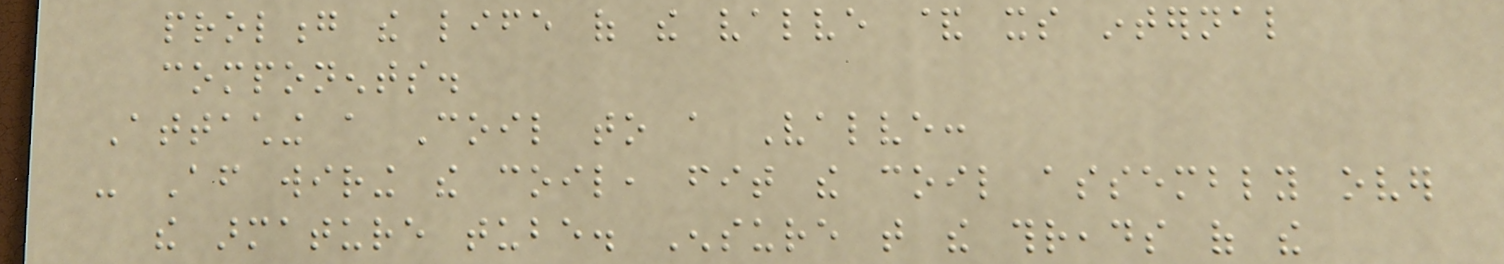prolong the life of the valve & its internal
components.
Attaching a Coil to a Valve:
- After wiring the coil, fit the coil assembly over
the armature tube. Ensure that the threads of the
